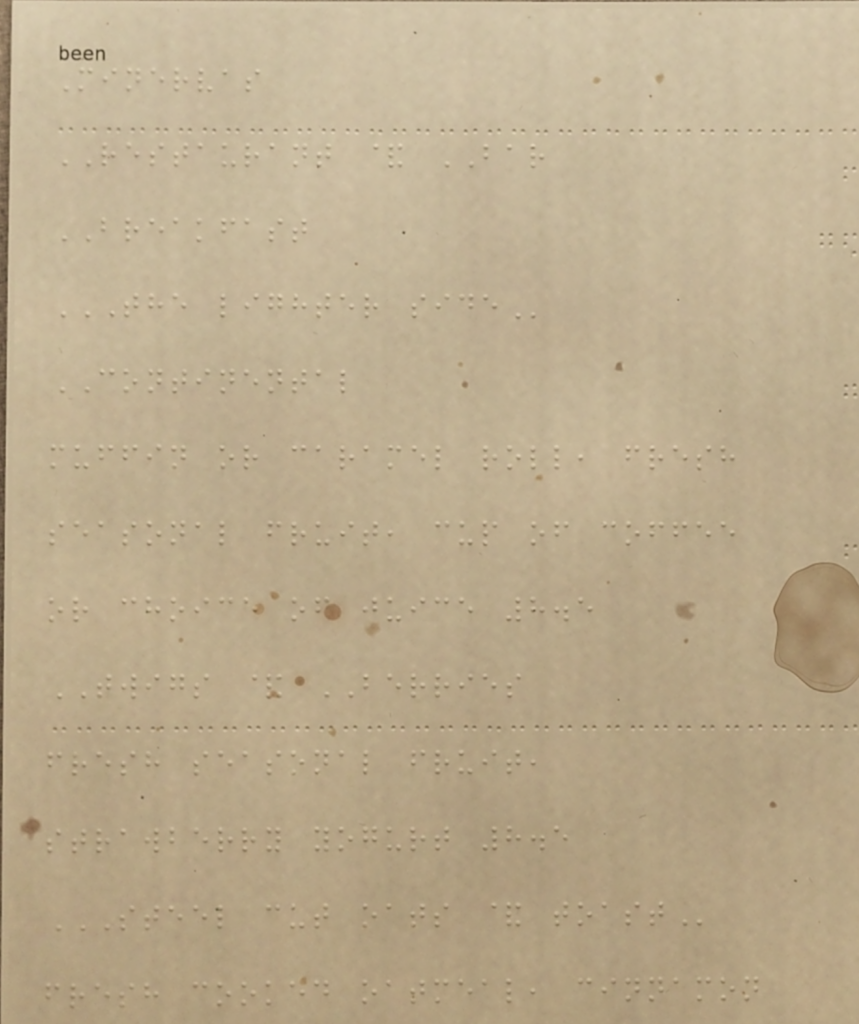Minervas
RESTAURANT & BAR
BREAKFAST
THE LIGHTER SIDE
CONTINENTAL
muffin or caramel roll, fresh
seasonal fruit, cup of coffee
or choice of juice 8.5
TWIGS & BERRIES
fresh seasonal fruit,
strawberry yogurt 8.5
STEEL CUT OATS & TOAST
fresh cooked oatmeal, cinnamon
